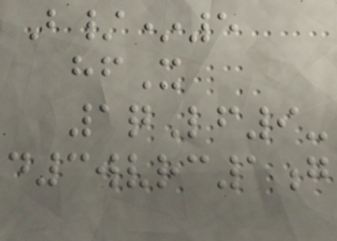B/*5
hfX
1qLf9-
d3wvrc1g
